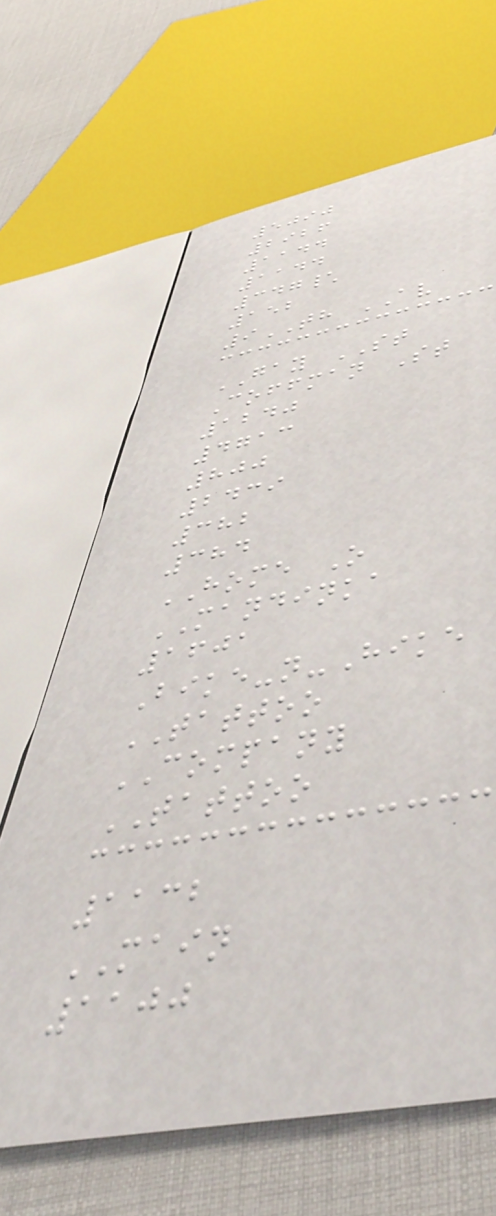5090
2926
1144
1144
347\
152
9TH AV
GAY ST
Coffman St
1240
4713
800
2439
382
384
HOME O
MANDINKA
1601
Bike-n-Hike
TATTOO
COMPANY
TATTOO
1132
MAIN
1100
